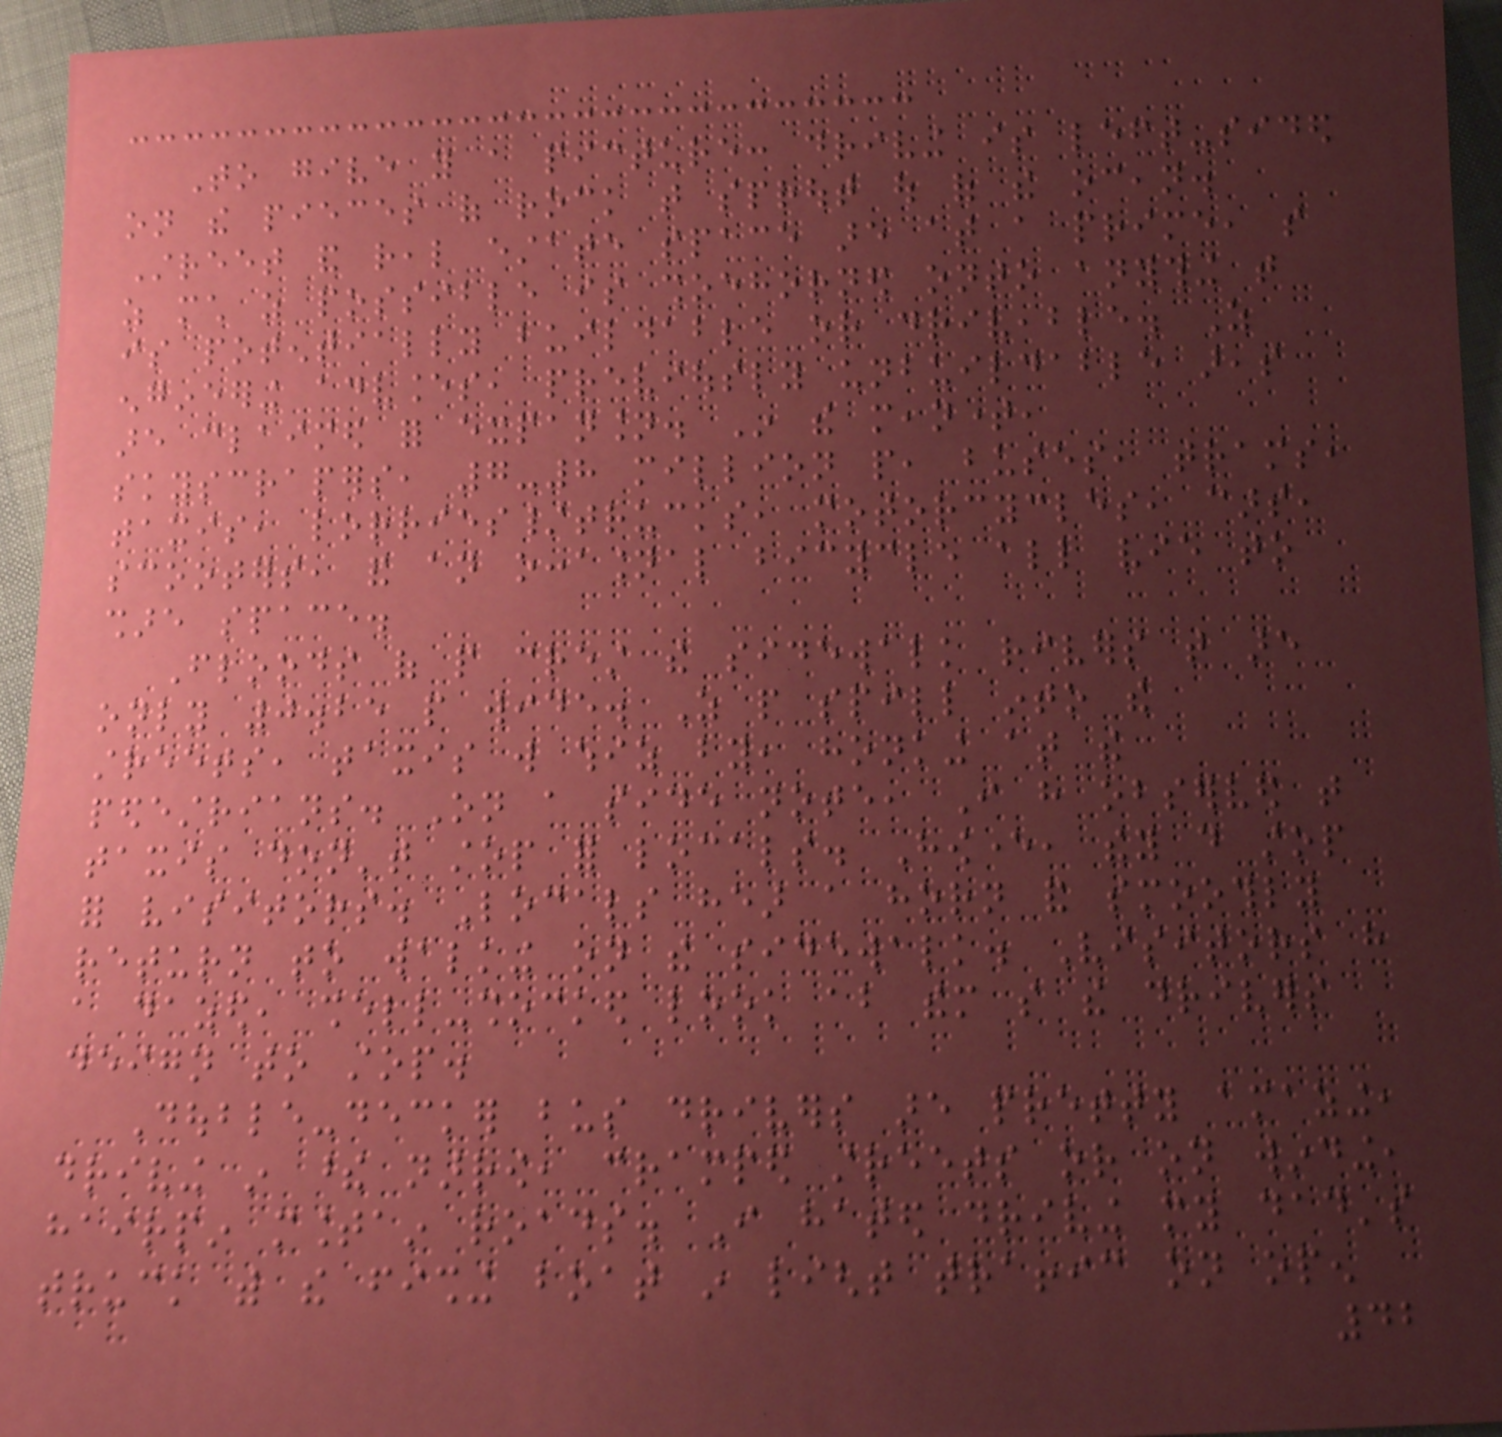To give you a picture: driving is left-sided
on the pieces of rock that sprout out of the ocean.
Street and real estate space are at a prime, so
as much as possible is shoehorned onto anything that
is potentially buildable or driveable. As
engineering advances, previously unbuildable areas
are claimed for expansion. In the meantime,
skyscrapers, 7-8 million people, buses, trams,
taxis, lorries/trucks, motorcycles, cars,
scooters, and an occasional bicycle all vie to
share space.
Floods of people crest the sidewalk rivers that are
only 0.25 people wide. As people spill into the
streets, taxis will whiz by, honking at the
pedestrians. On a side note, I have observed that
taxis don't stop for locals. However, they do stop
for visitors. Locals hear a horn and smoothly
return to walking on the sidewalk. Visitors have
a dazed, shell-shocked look about them so the drivers
deign to stop.
Double-decker bus drivers are pretty amazing,
driving in these narrow, cramped streets or on winding,
hairpin mountain roads. I hated driving my dad's
truck with the fishing boat in light traffic on open
42
